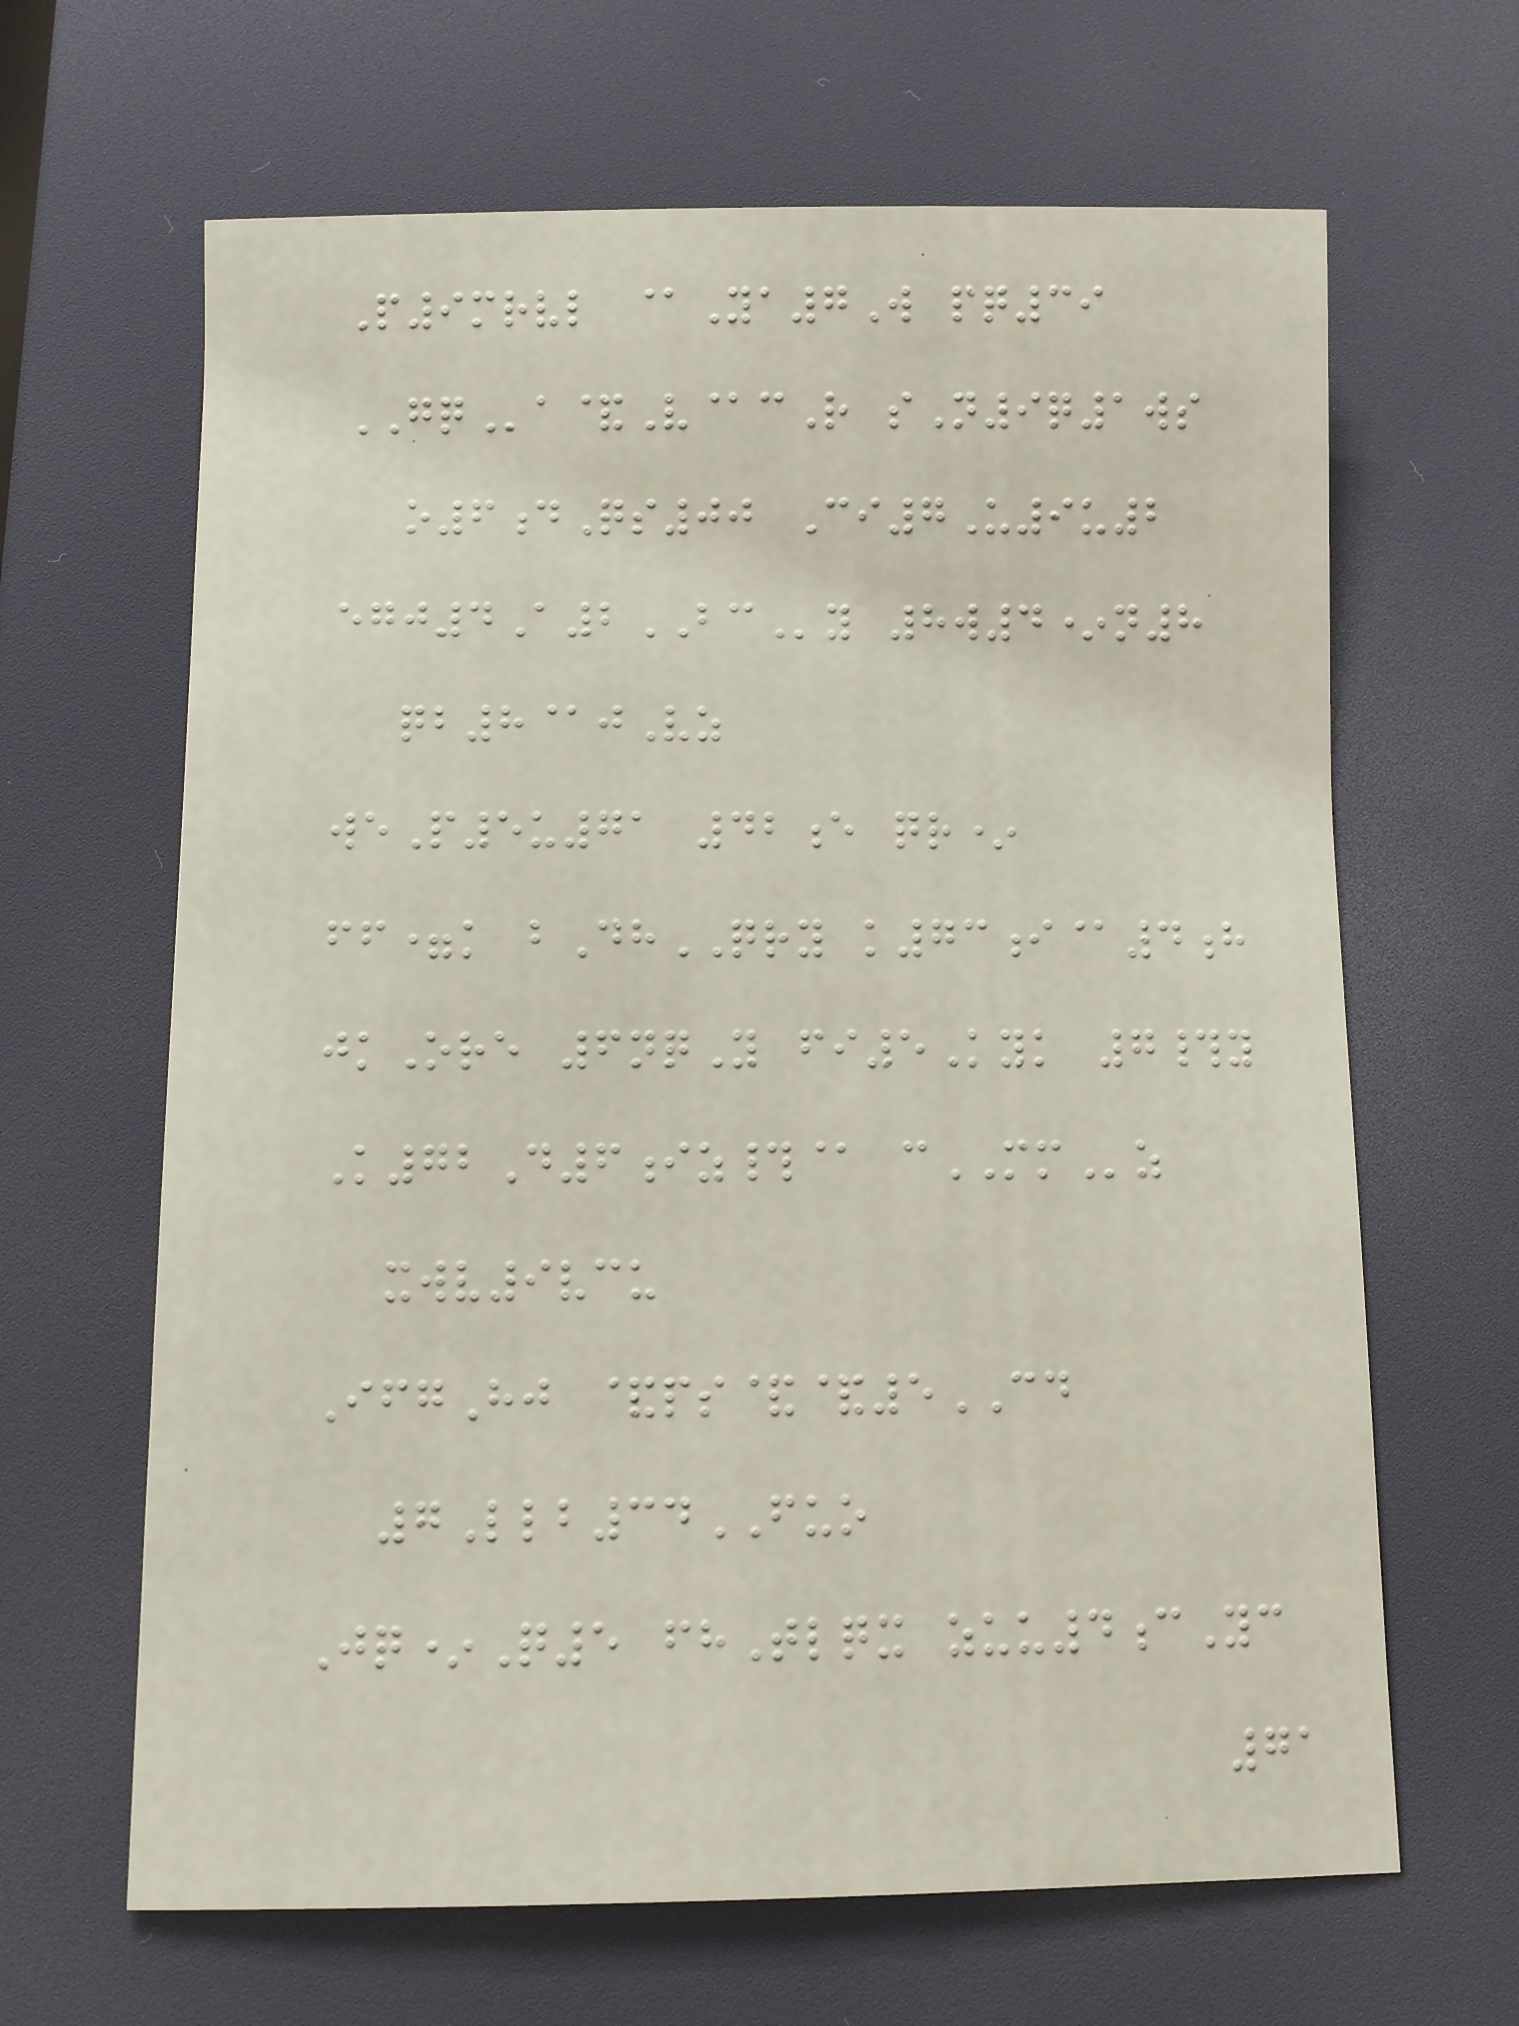P9mrvl @Ya7W pq39
GQa&V@cR sN9q1ws
o6dQs00 Ci7U9u2
egj4A2BCy 8w4*n8
qb8@jVz
weP5u71 42e qr*
ff=k bDhQRY k73i@4h
jkOre 6nqY fi5Kyk 7#y
K72D6iz#@ cMMz
xwv9vcu
IfgHj &ps&&5CD
7Llb34FUO
Jq*Q5 fhTlqx zuu4cYc
71
